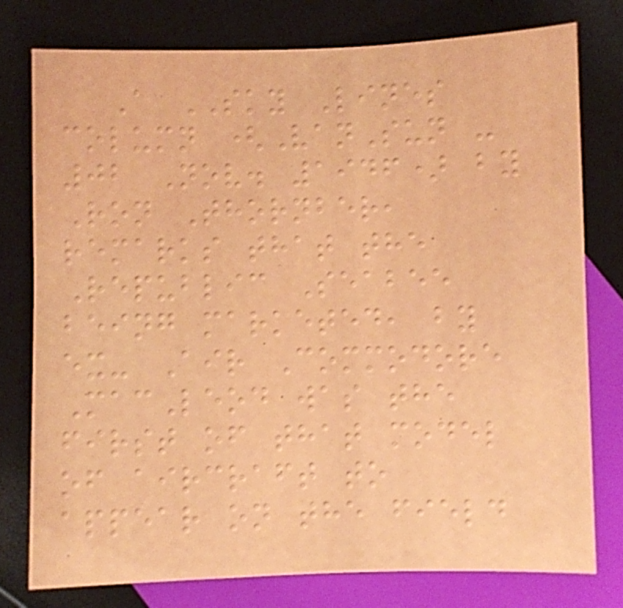A SKY Lines
column (VanSun -
02 Nov. 1946) by
Ron Thornber,
remarks that the
Republic Seabee
being marketed, by
ex- Air Commodore
MacLeod was the
first of that model
of aircraft to
appear on the field
